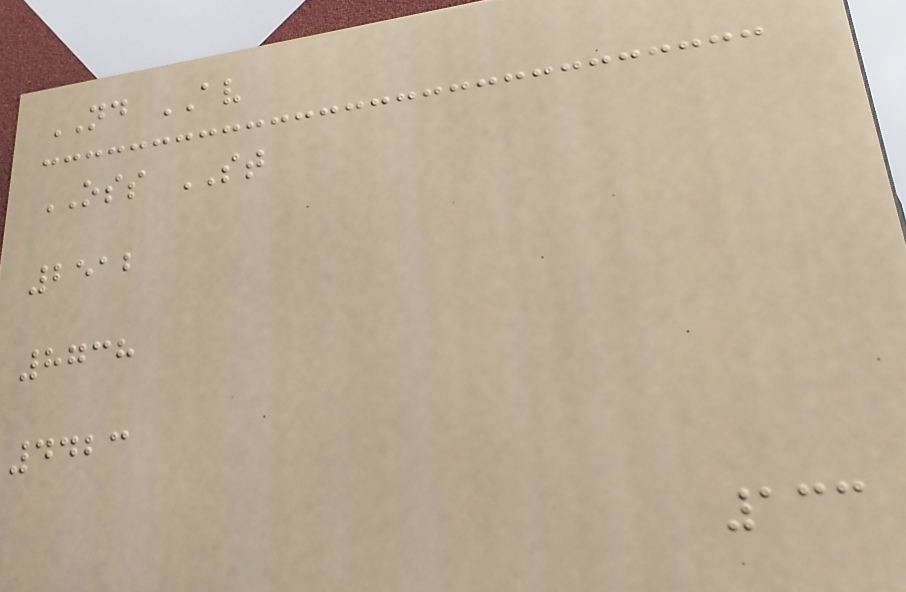ND AV
OSS ST
2512
8738
4423
133
